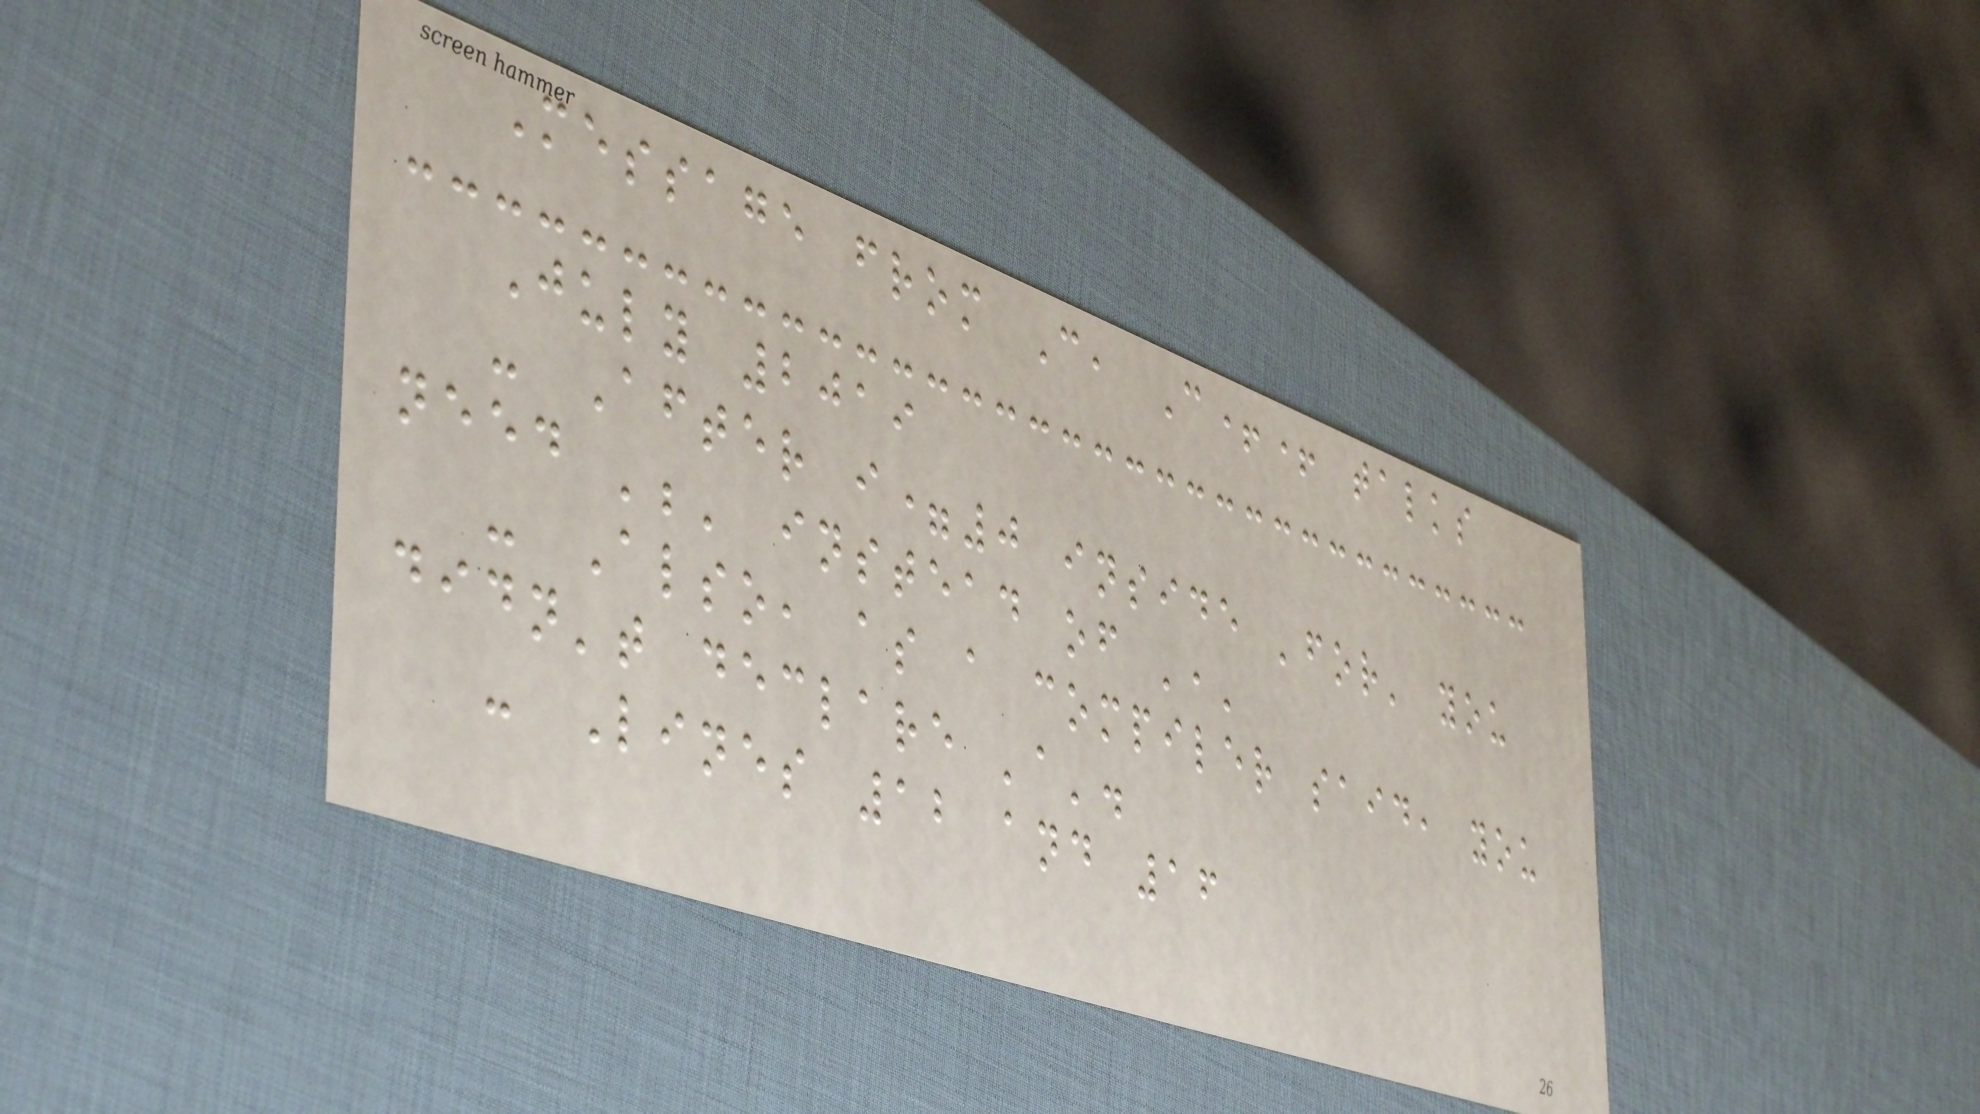Message from C, C++ talks
July 2019
- After i=0 inside 'for' you
need ';' instead of ','
- Also, as a compiler said, you
didn't declare 'a'.
- Lines 12 and 16
